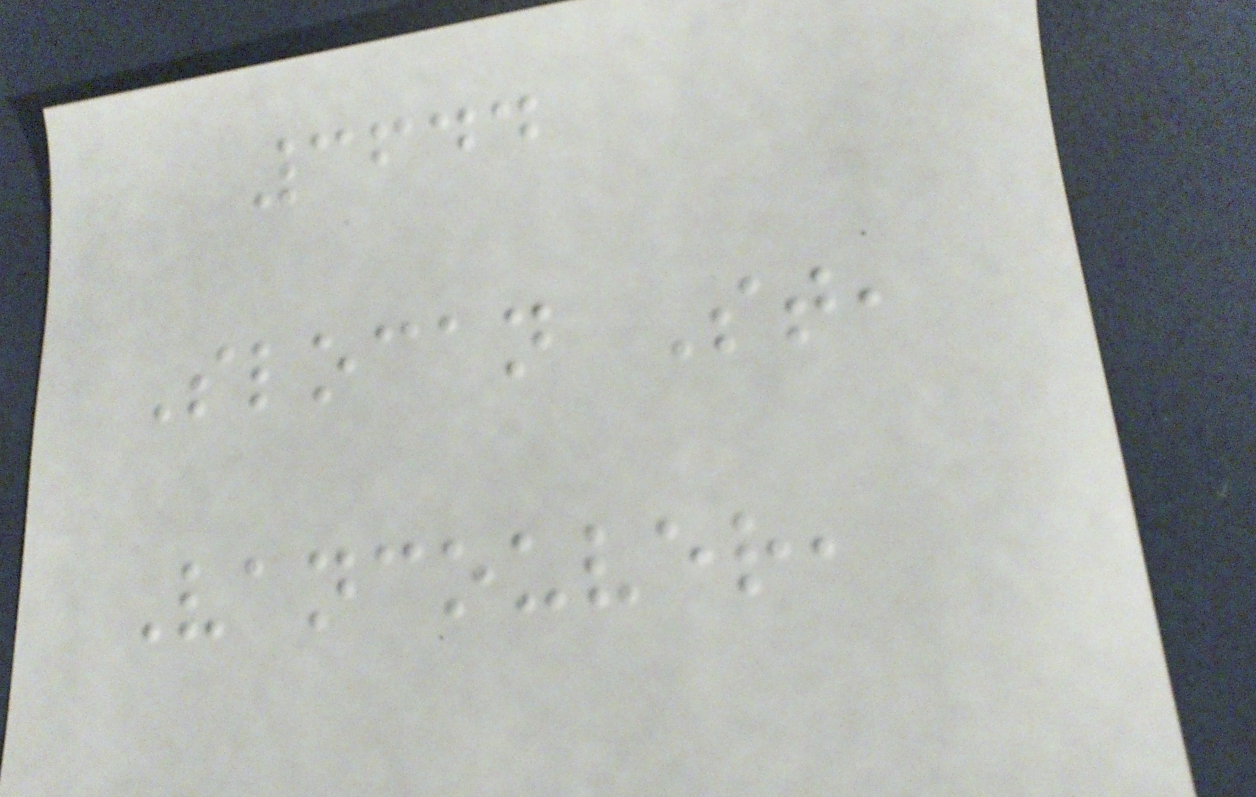3644
Slocan St,
Vancouver,
